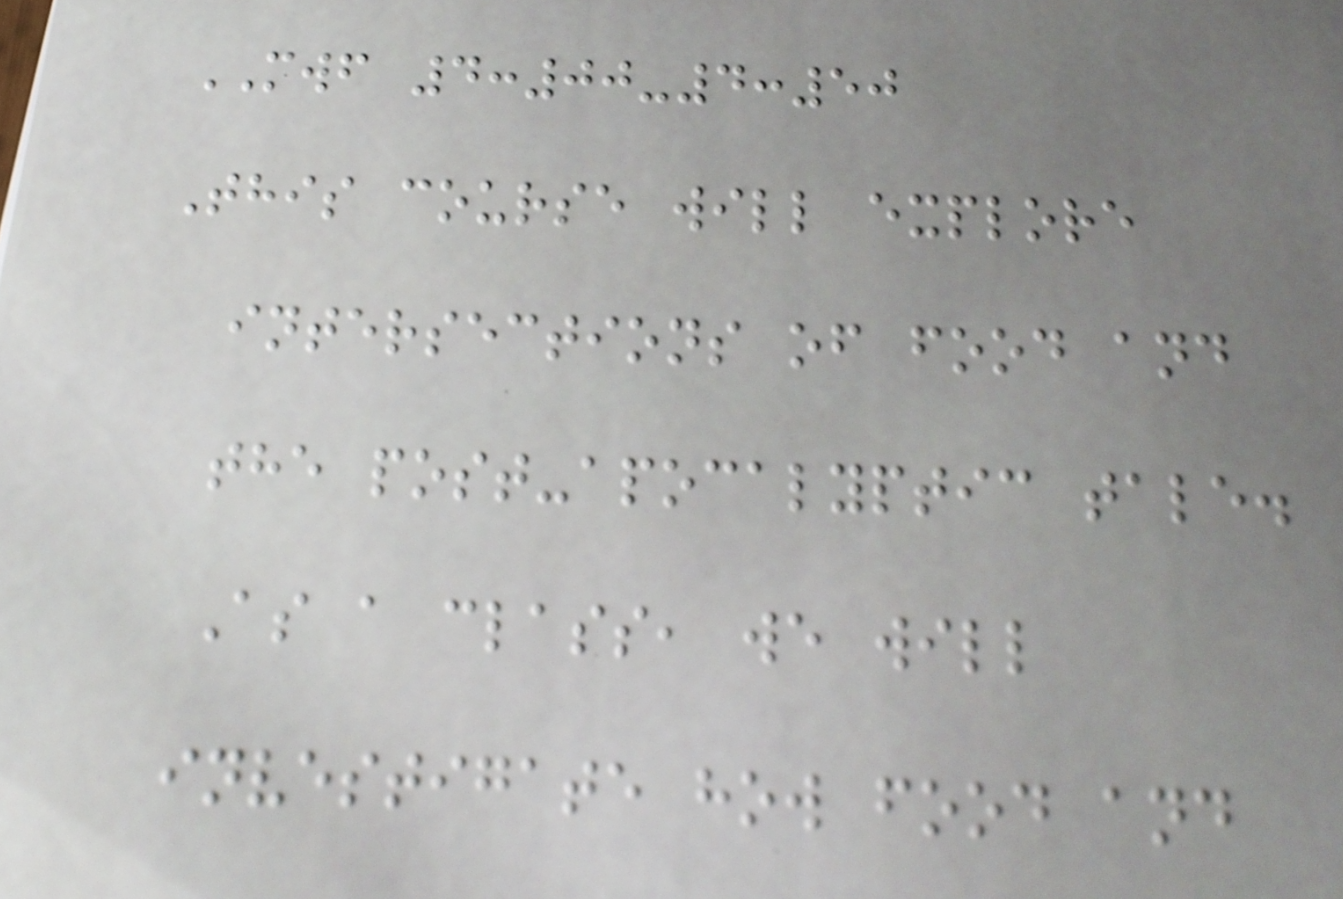MWF 4:00-4:50
This course will explore
intersections of food and
the post-apocalyptic tale.
As a class, we will
investigate how food and
